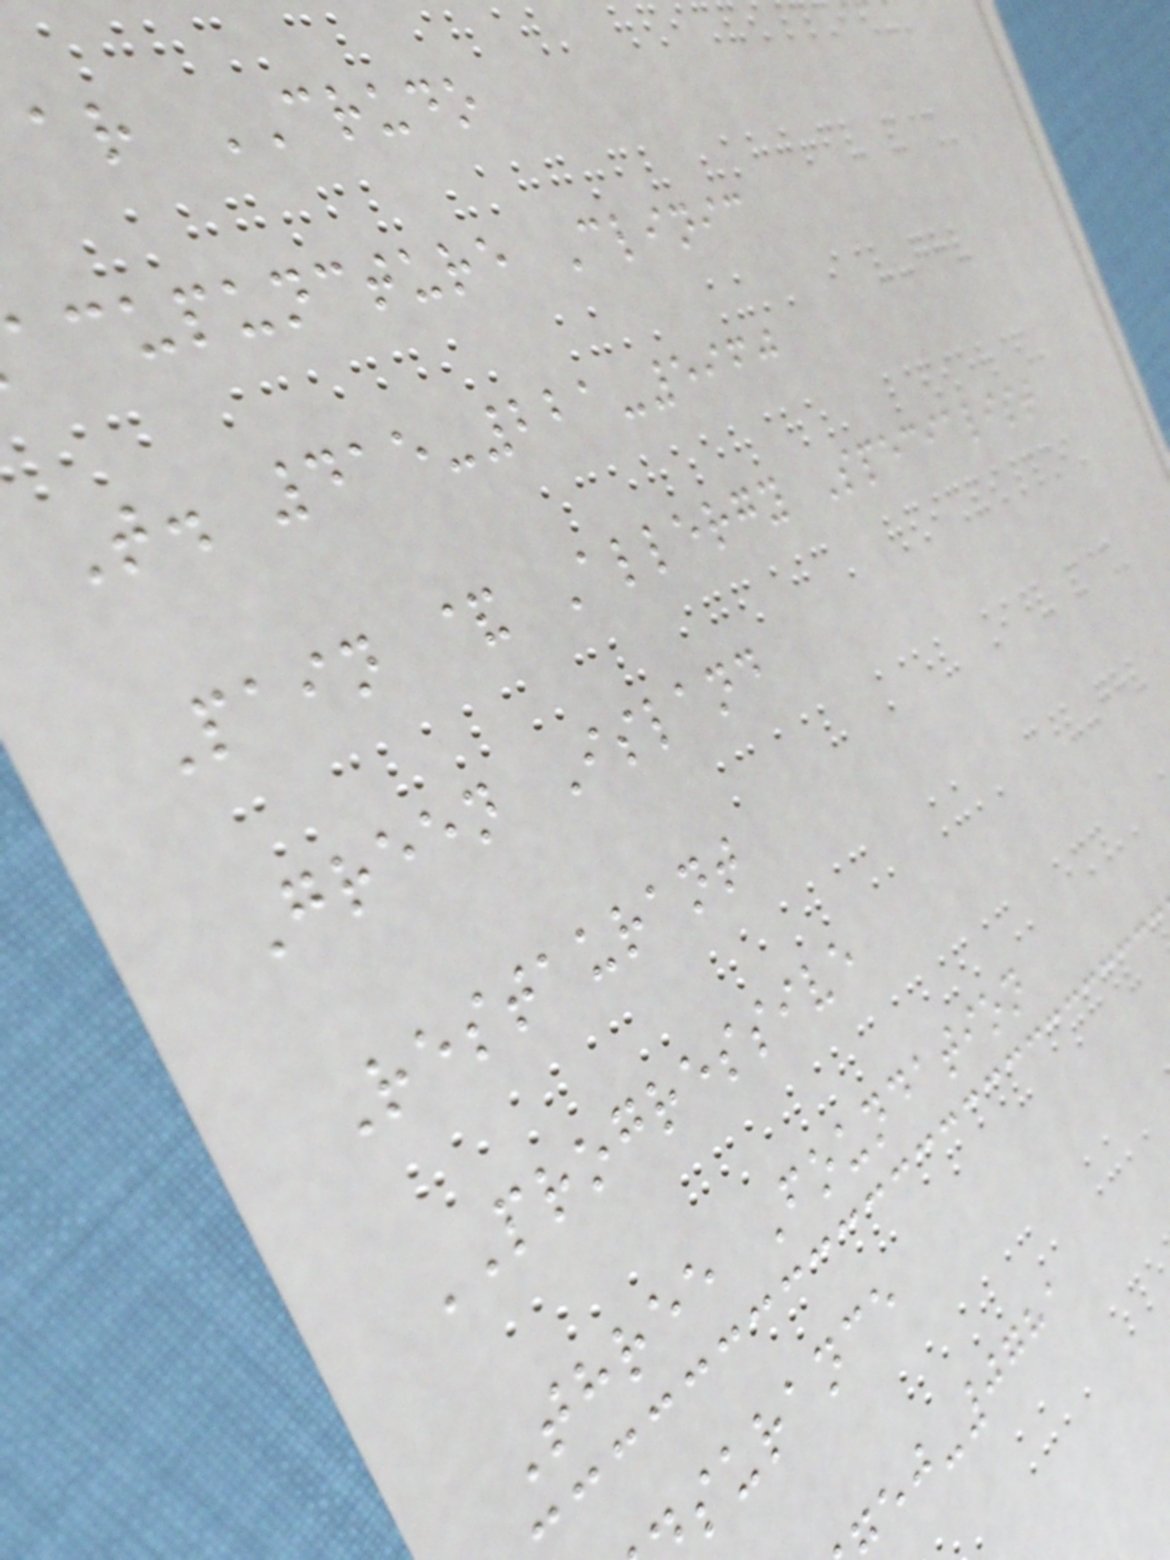ar CRUDO
acupuncture Clinic
T. 415-221-5960
Pain & Allergy Specialist
Green Island
Restaurant
PROGRESSIVE
Three Foundation
surance
-0781
